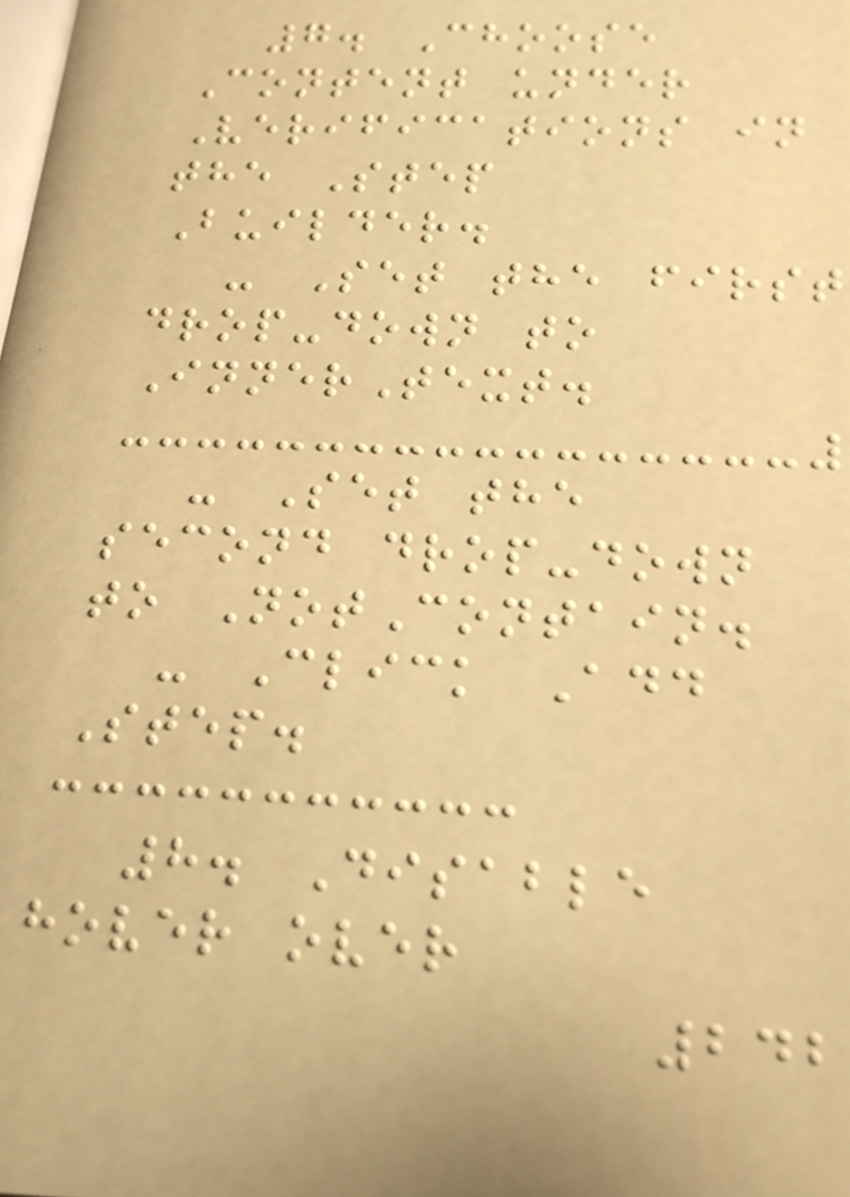7. Choose
Content under
Verifications in
the Step
Builder.
- Set the first
drop-down to
InnerText.
- Set the
second drop-down
to NotContain.
- Click Add
Step.
8. Disable
hover over
242
